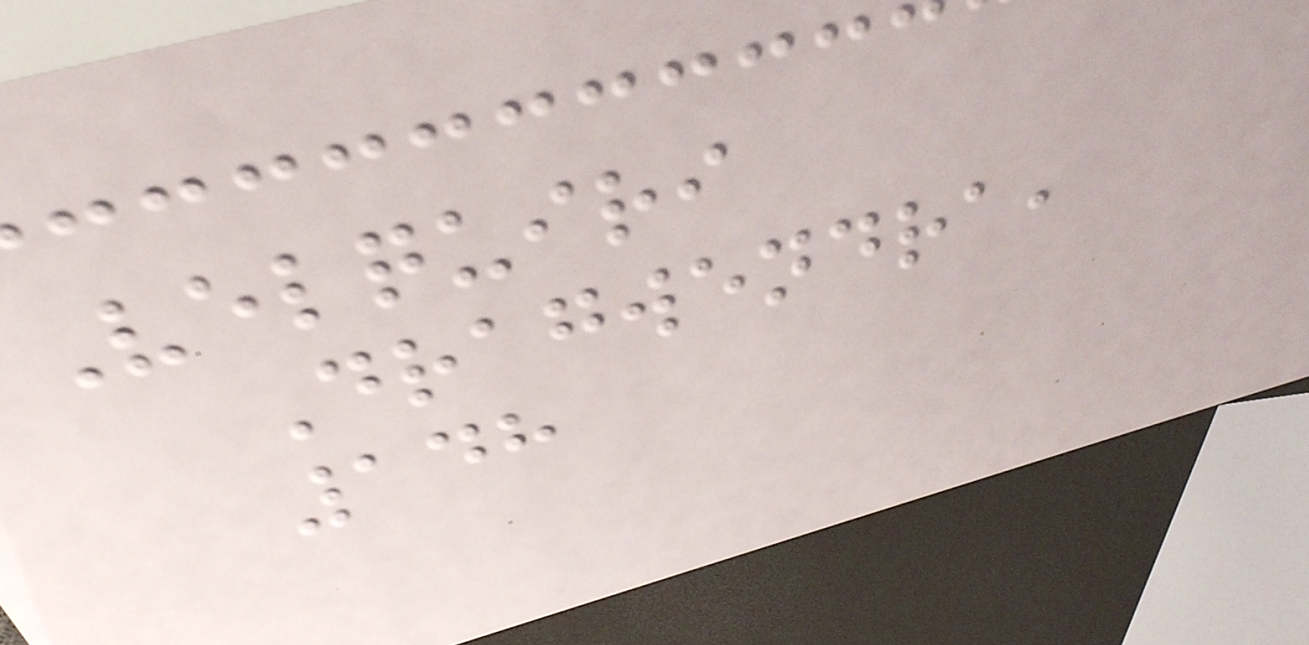Velquiri
Dragwendra,
148
